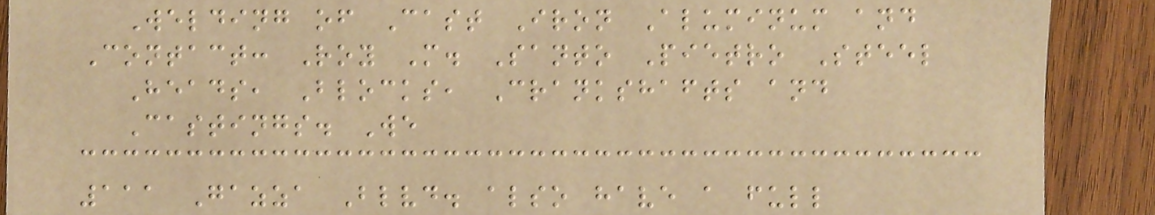Welding of Cast Iron Aluminum and
Contact: Roy M. Santo Pietro Steel
Heads, Blocks, Crankshafts and
Castings. We
111 Gazza Blvd. also have a full
